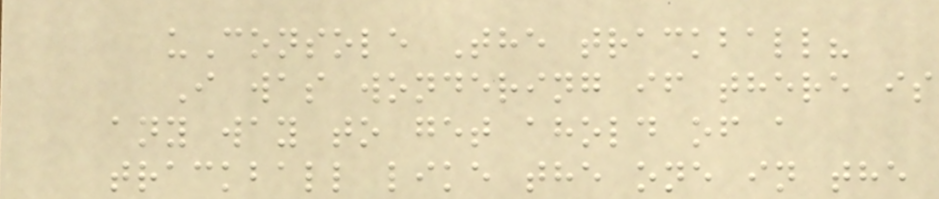uConsole The trackball?
I was wondering if there is
any way to get ahold of a
trackball like the one in the
